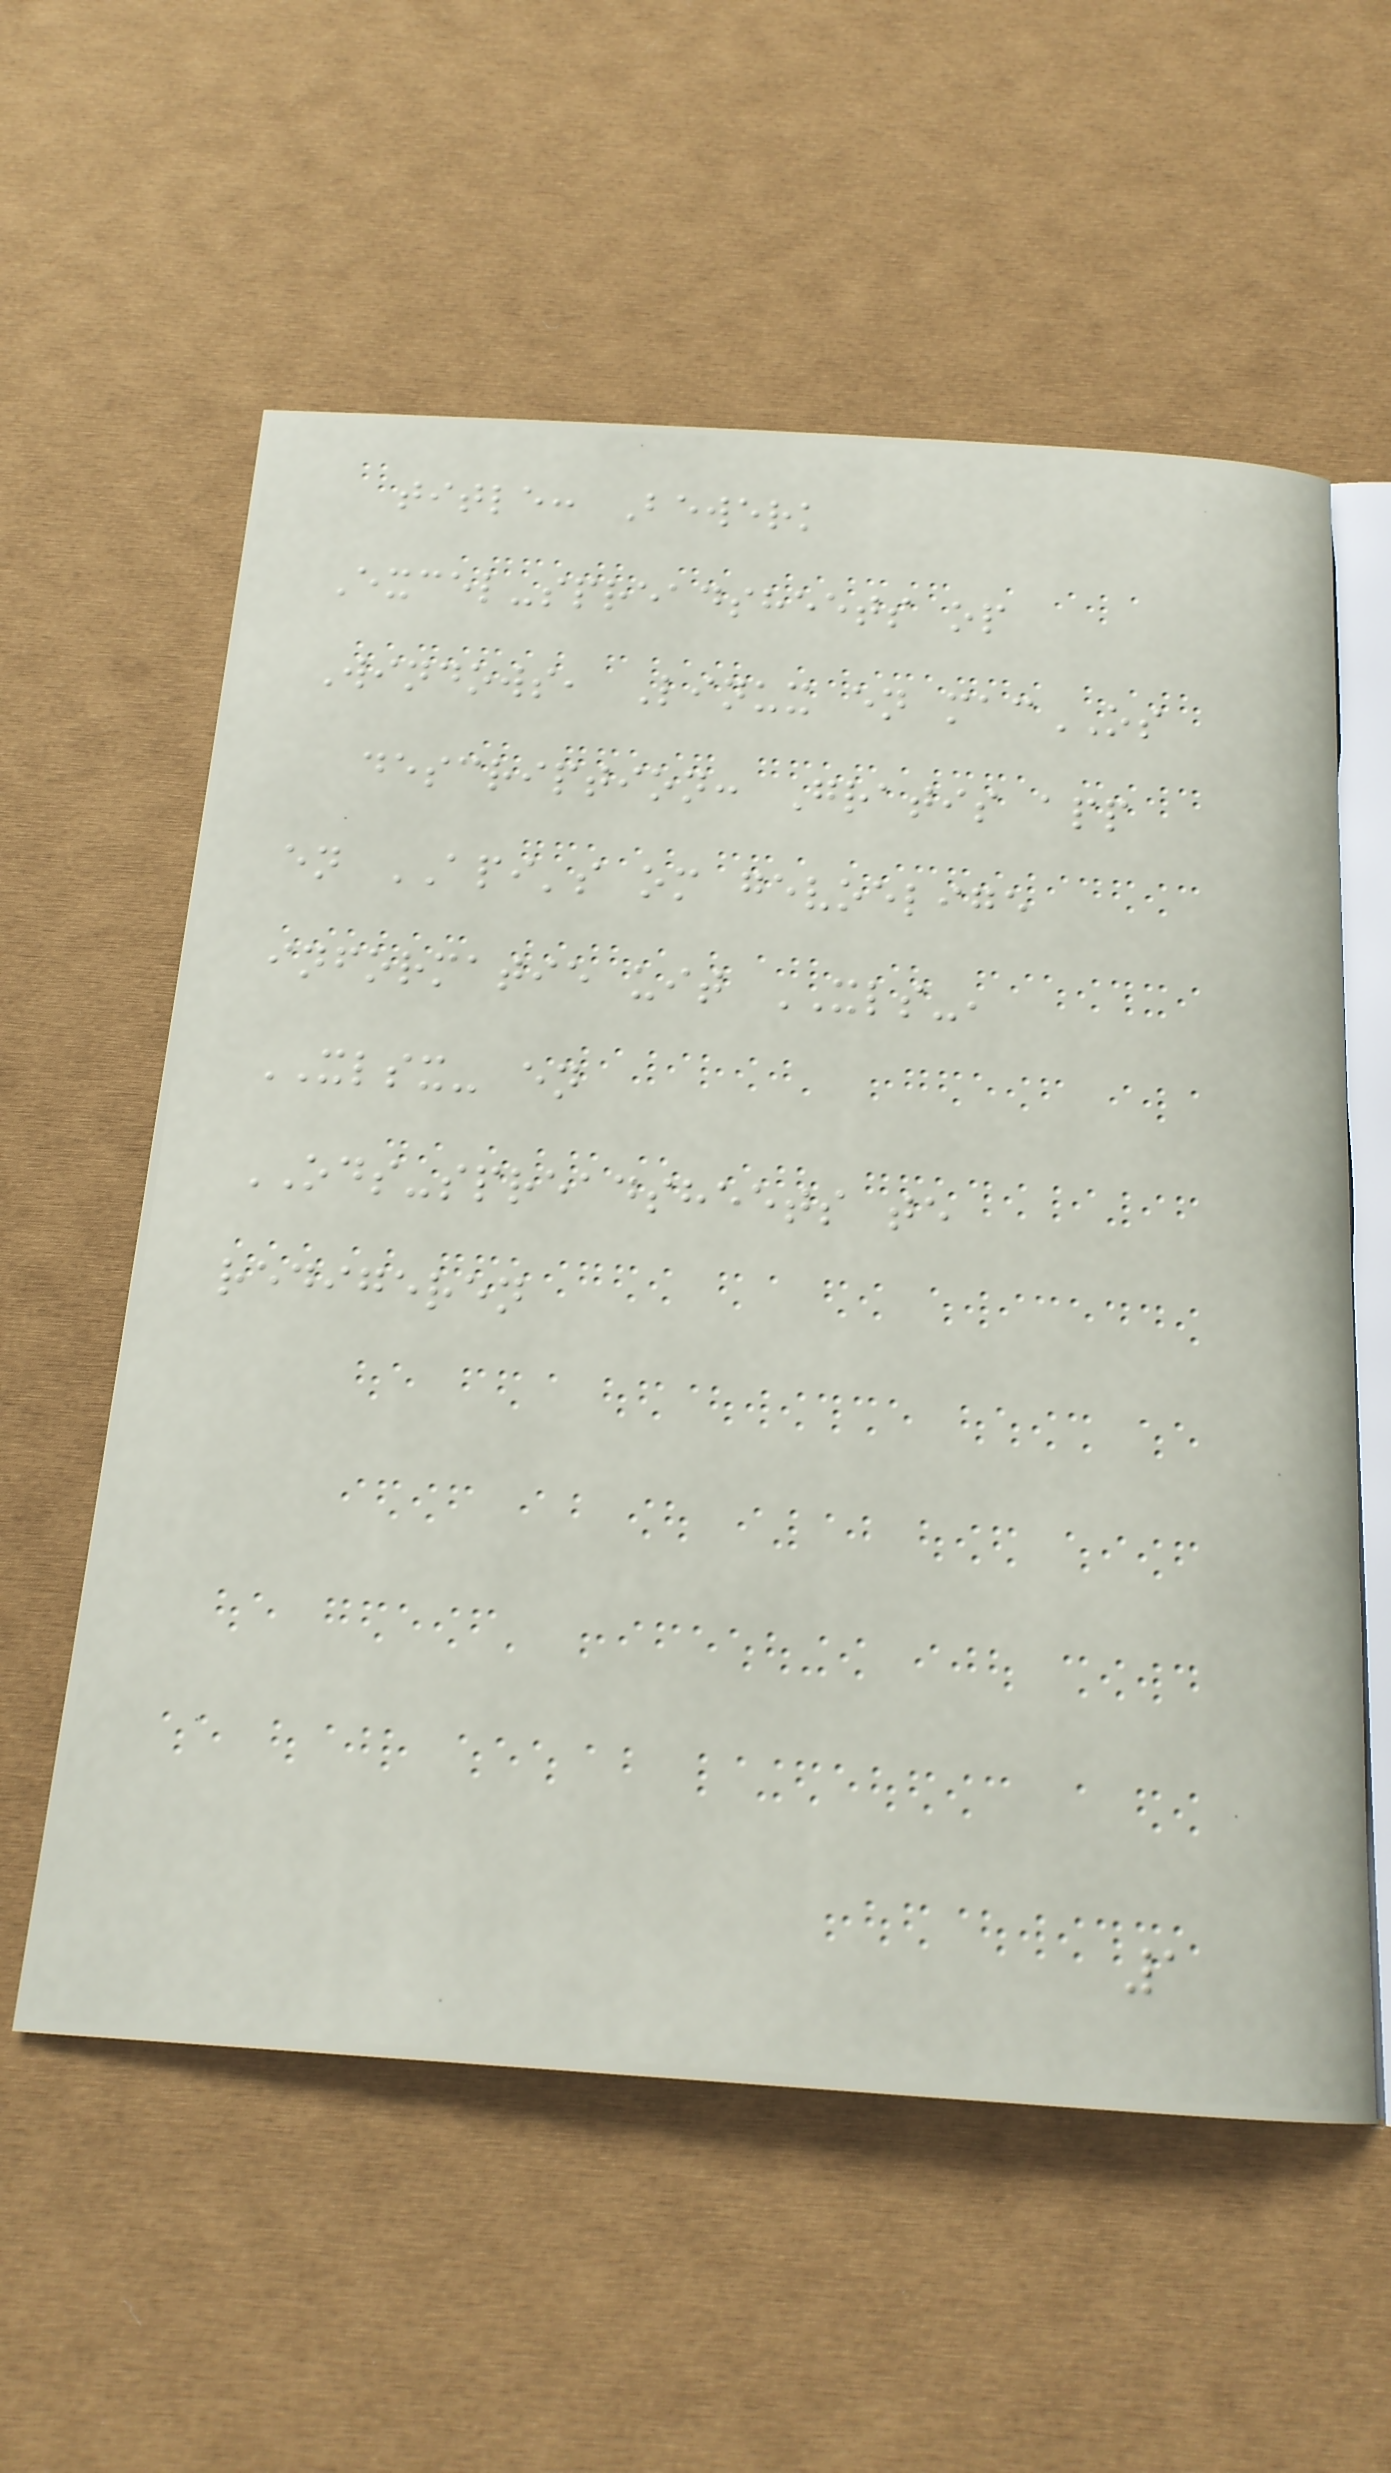title: Bewerk
Excel-spreadsheets op
Windows, Linux en macOS
description: Gratis app
en API's om gevoelige
informatie uit XLS-,
XLSX- en
ODS-spreadsheets te
redigeren
1
